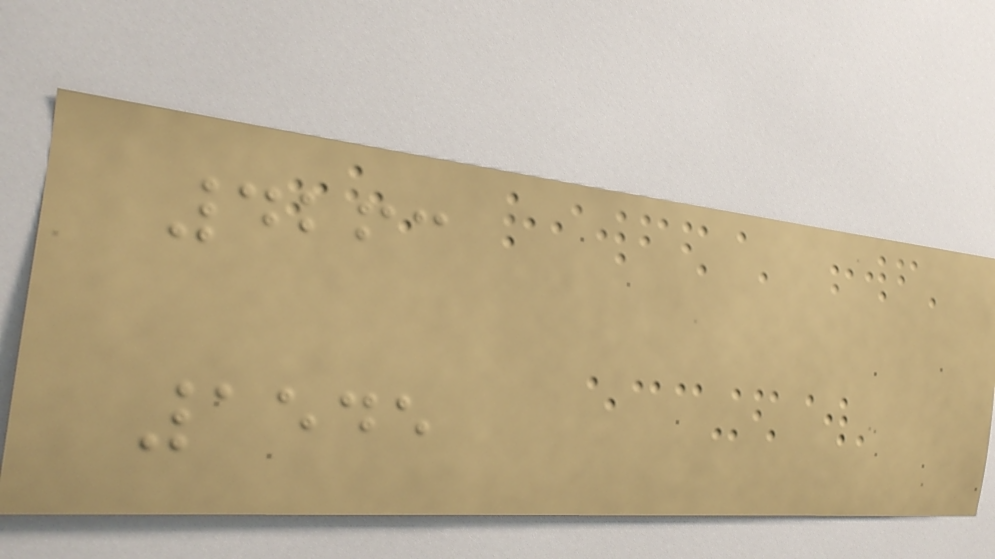4263
1545
